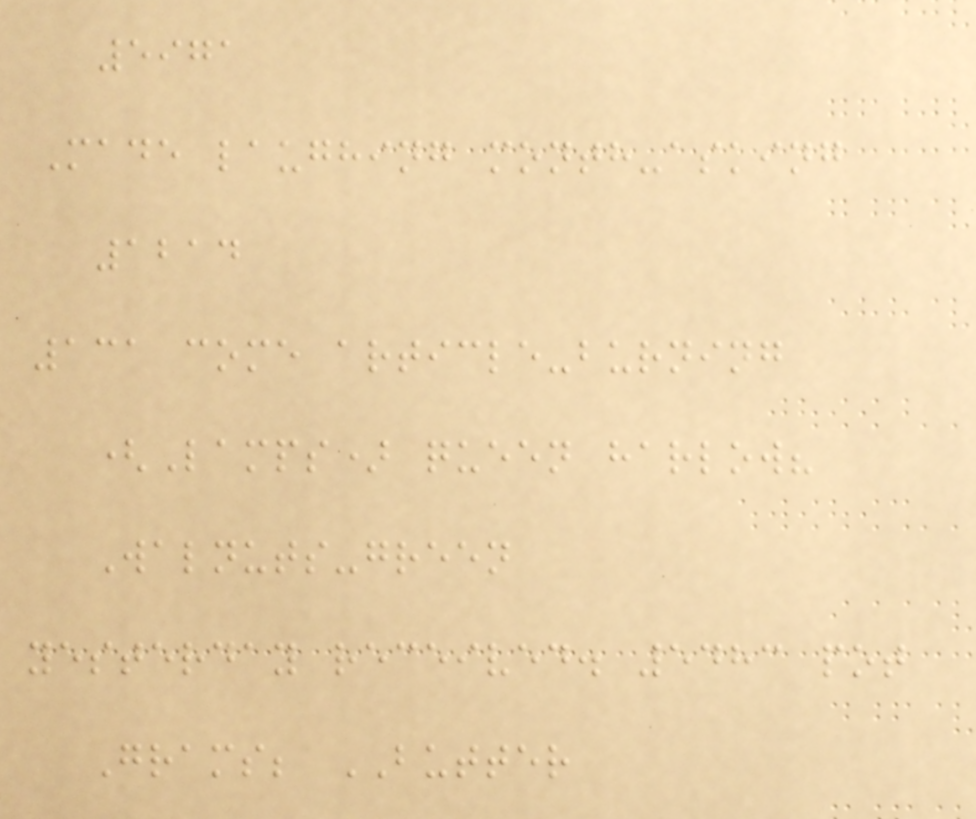5971
Made laughing month-asking
1214
131 come article-burning
(Lamps) queen harlow?
Walnuts-green
yesterday received. 5483 pot
Grams; BUTTER
